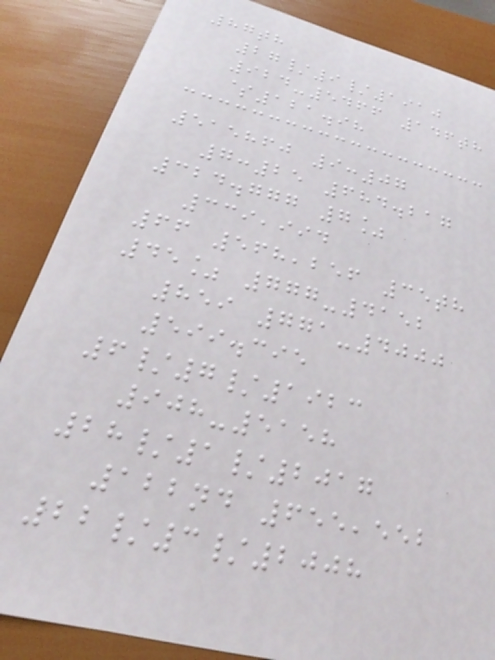87th
27/9/1910
924-5466 146th
$121.98
515860 9:07
7:25 684.217
324.777 7%
339,994
66 568,256 35th
45% 777-4152
859 771-4000
599.395
6/7/1923
908-5158
28/1/2017
122nd 655,552
22/3/2008
